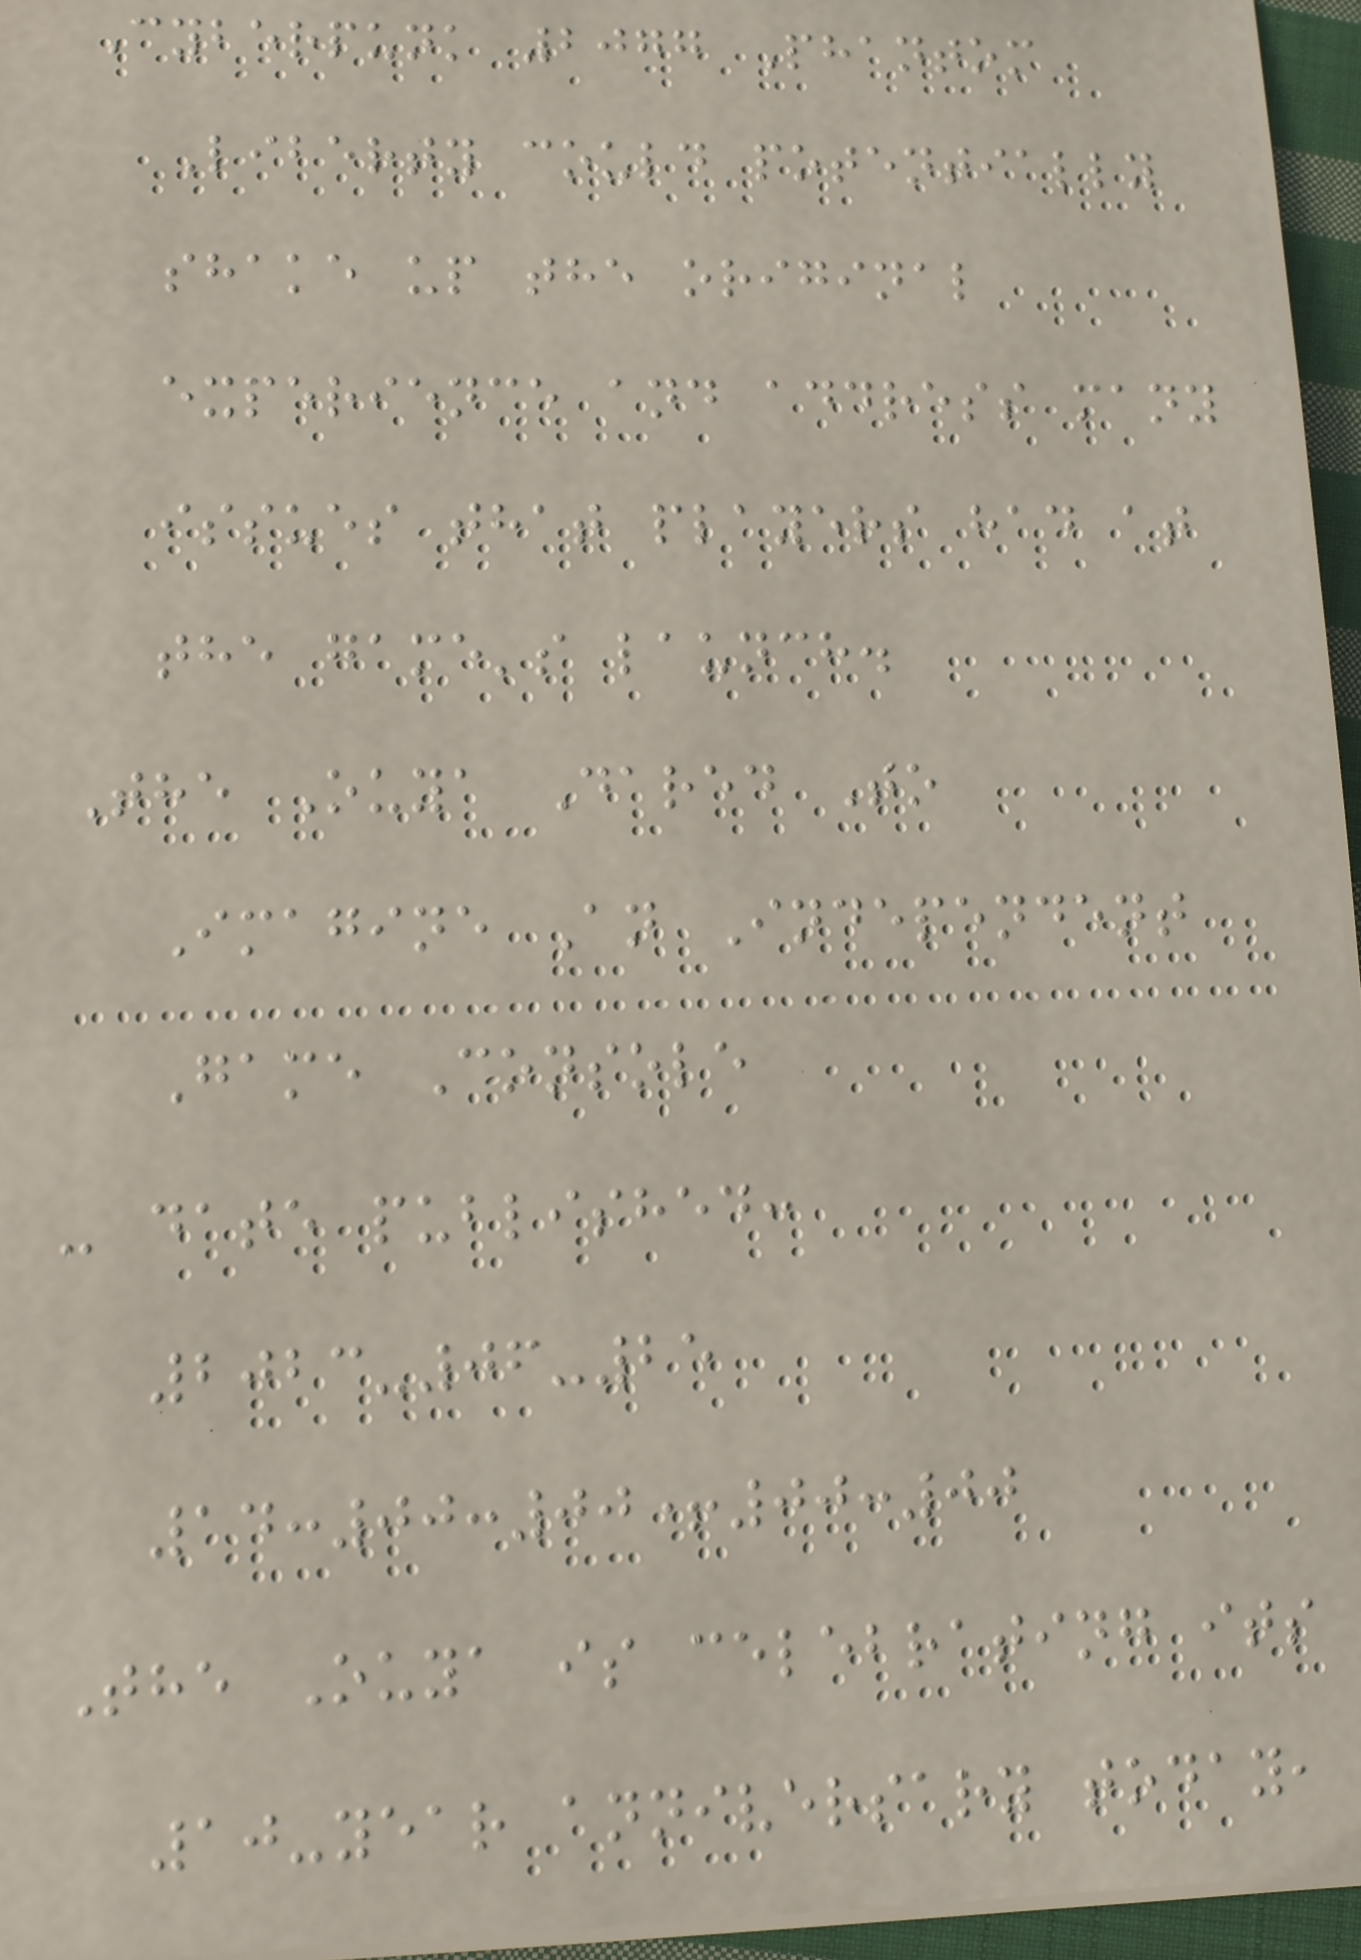Cyberpunk 2077 Phantom
Liberty could potentially
shake up the original
experience and address many
issues that players had at
the game's launch.
The Ouya Dared To
Imagine An Independent
Game Console
- date published:
2023-06-25
14:00:00+00:00
The Ouya is celebrating its
10-year anniversary today,
